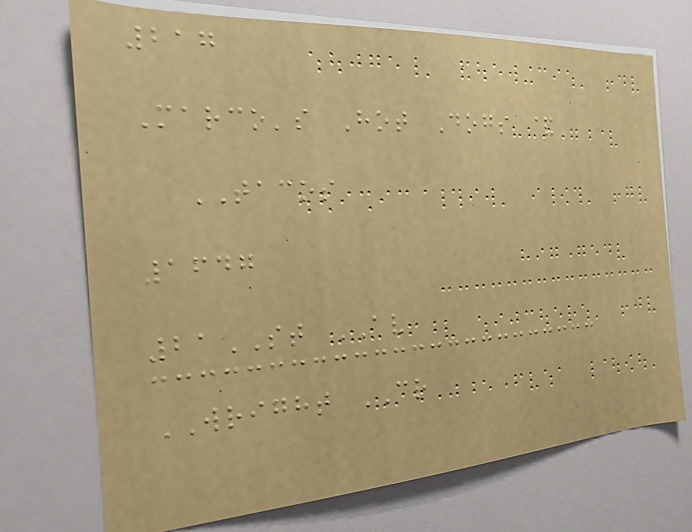217
Marco's Hot Dogs &
TACOS
1647
21ST AV
WRIGHT CR
